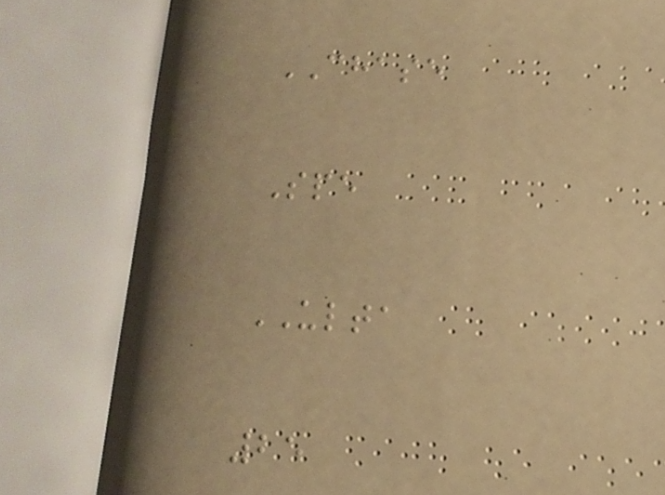CHASE
Spe
ULTA
25
